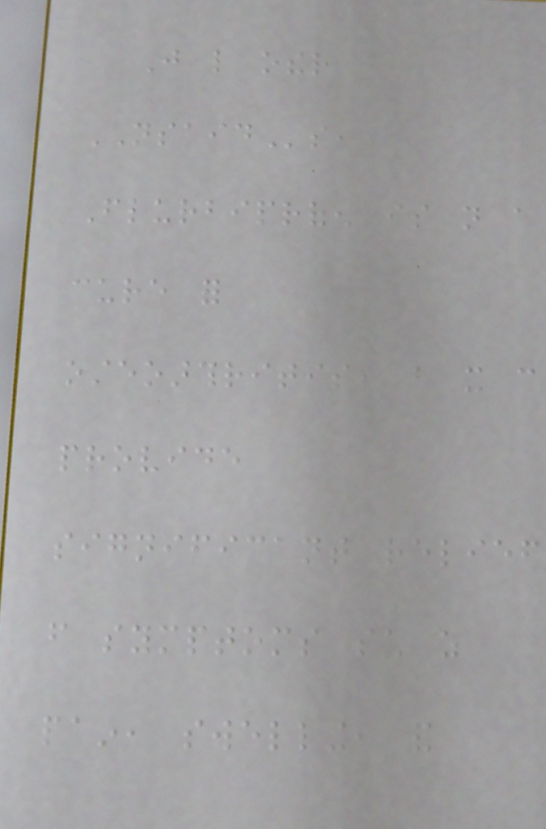Just like other
NSAIDs,
Flurbiprofen is not a
cure for
osteoarthritis, but it can
provide
significant relief
from symptoms such as
pain, swelling, and
